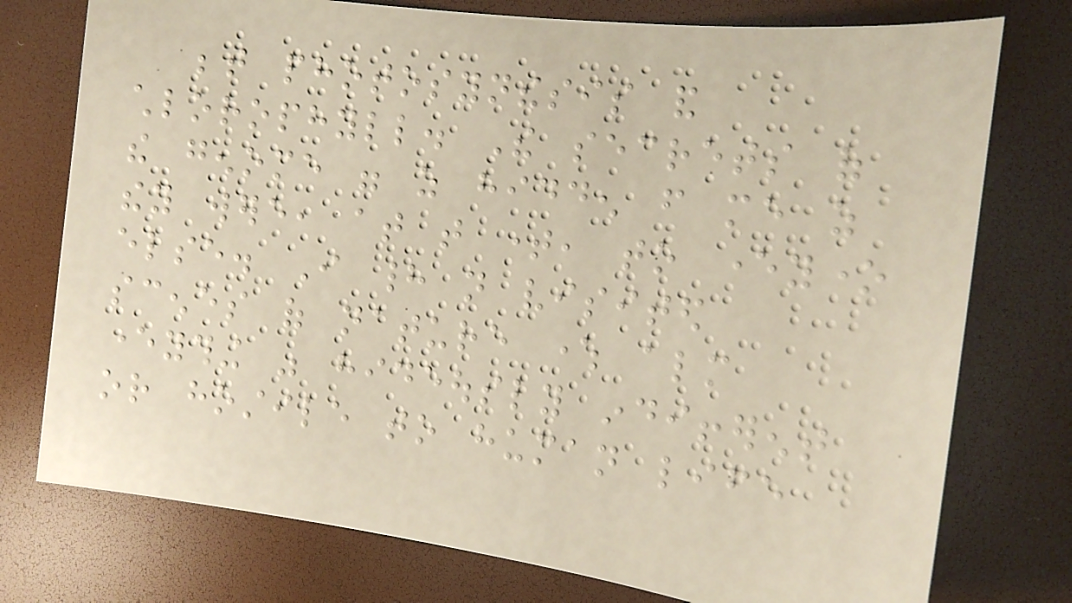between photosynthesis and
chlorophyll. The secrets of
the genome were as hidden from me as
they were, at that time, to everyone
else. I had not visited
scenes of nature where almost
everything was hideously indifferent
or hostile to human life
